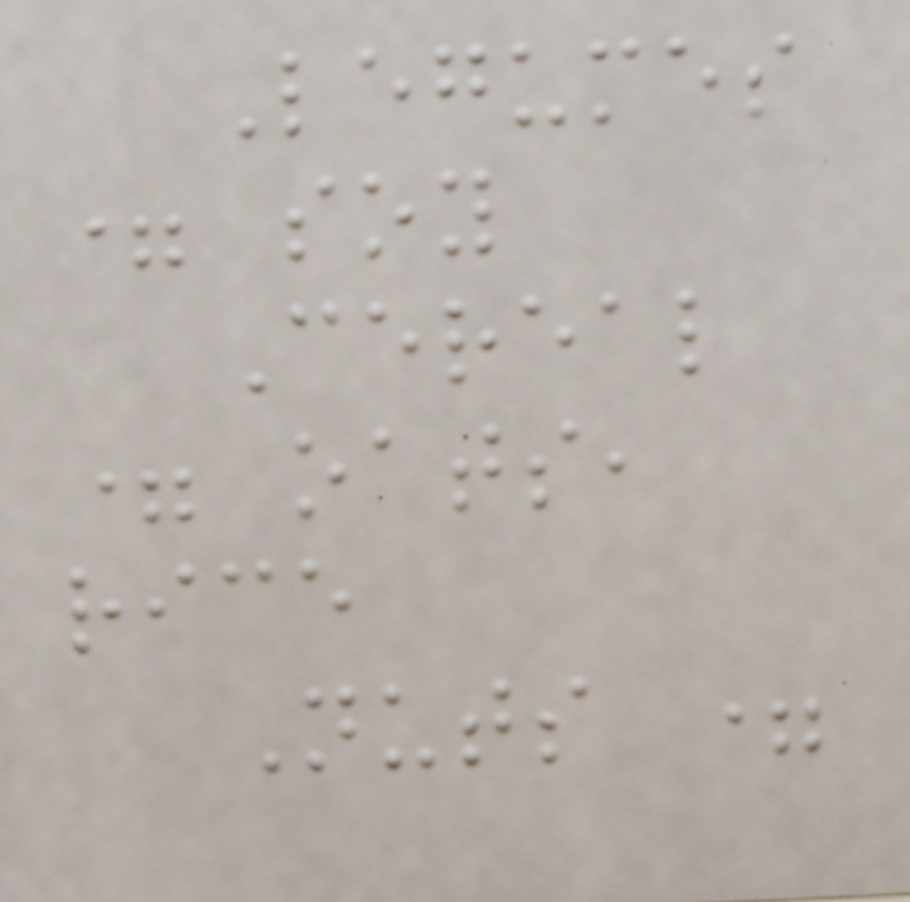Legumes
= soy
Cereal
= oats,
rice
Nuts =
